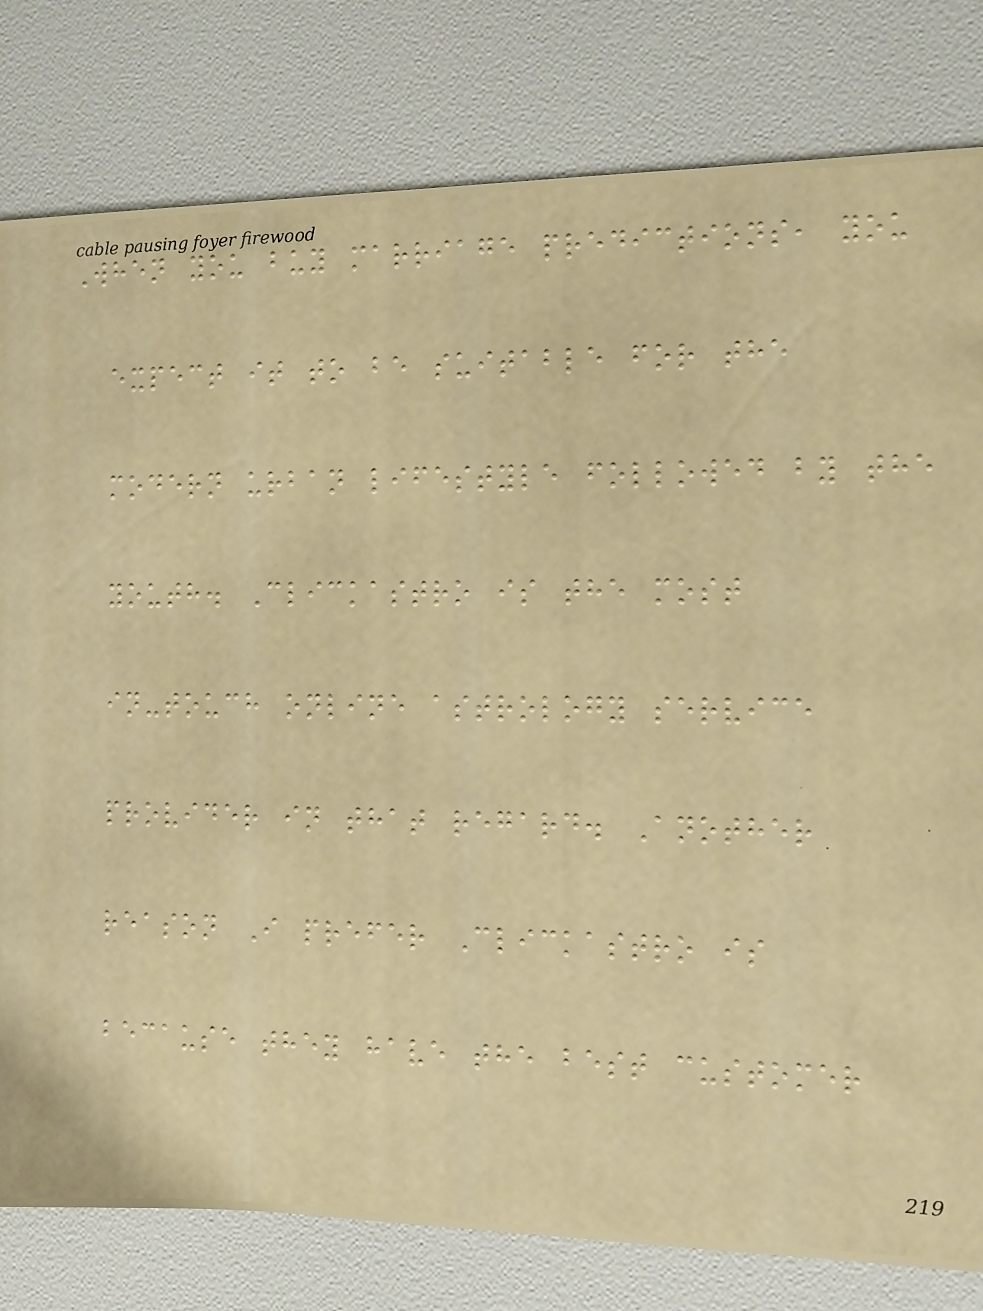When you buy marriage predictions, you
expect it to be suitable for the
modern urban lifestyle followed by the
youth. Clickastro is the most
in-touch online astrology service
provider in that regard. Another
reason I prefer Clickastro is
because they have the best customer
